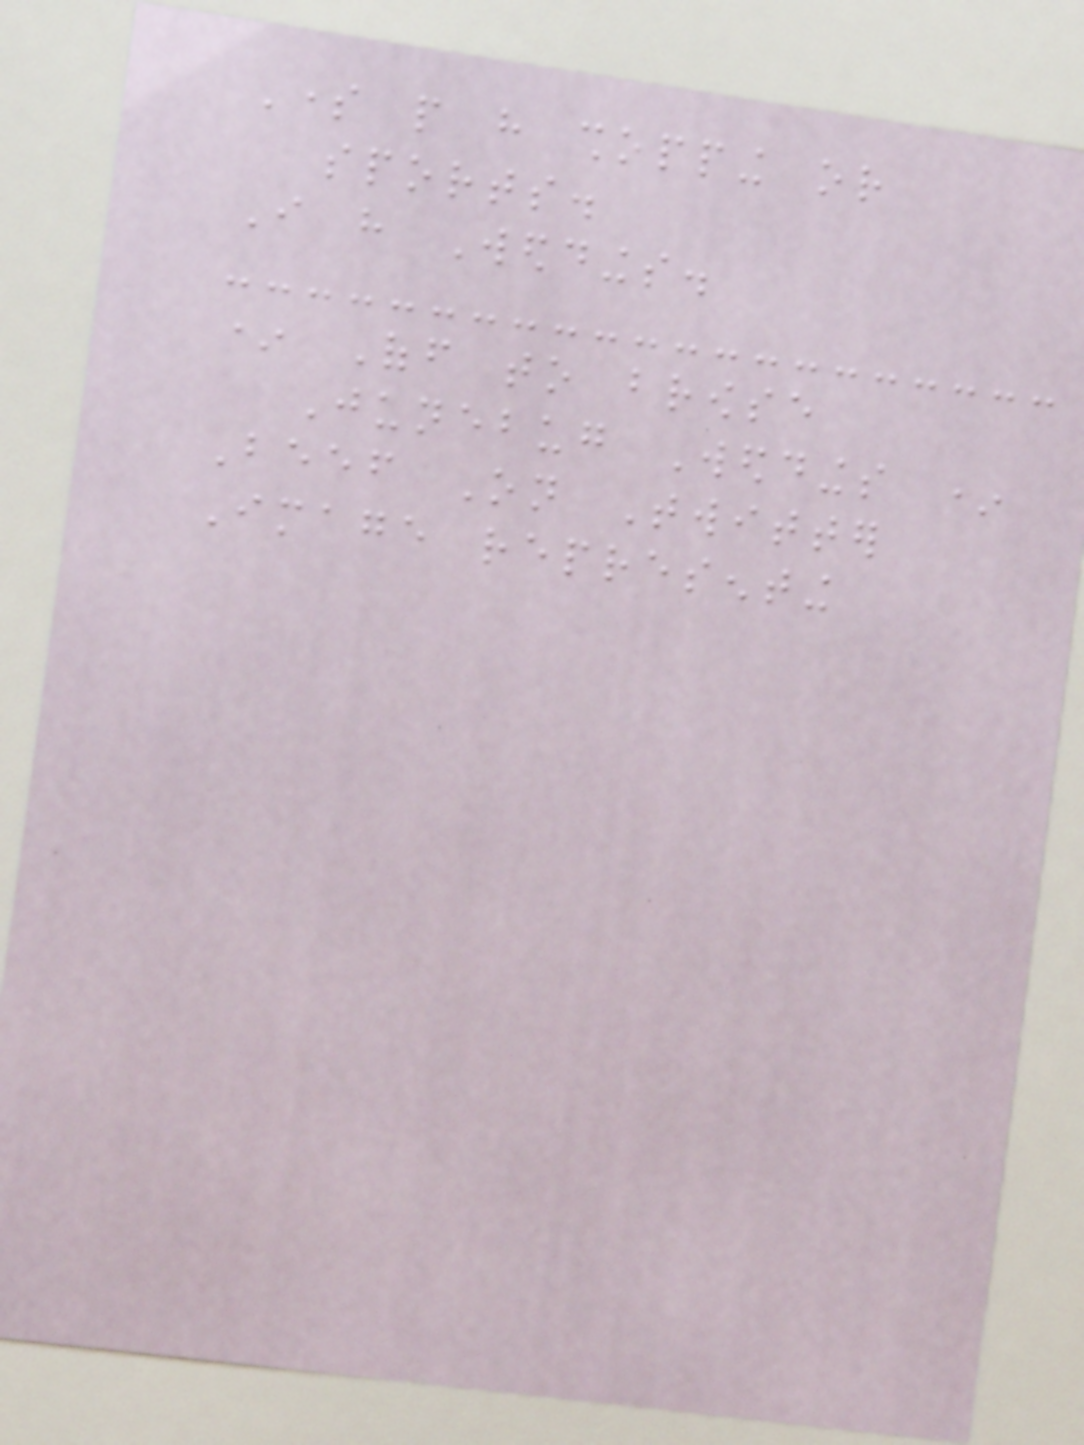Some people have shopping or
sports.
I have Weddings.
* Off to browse
Junebug Weddings *
Beef On Twitter
Image representing
